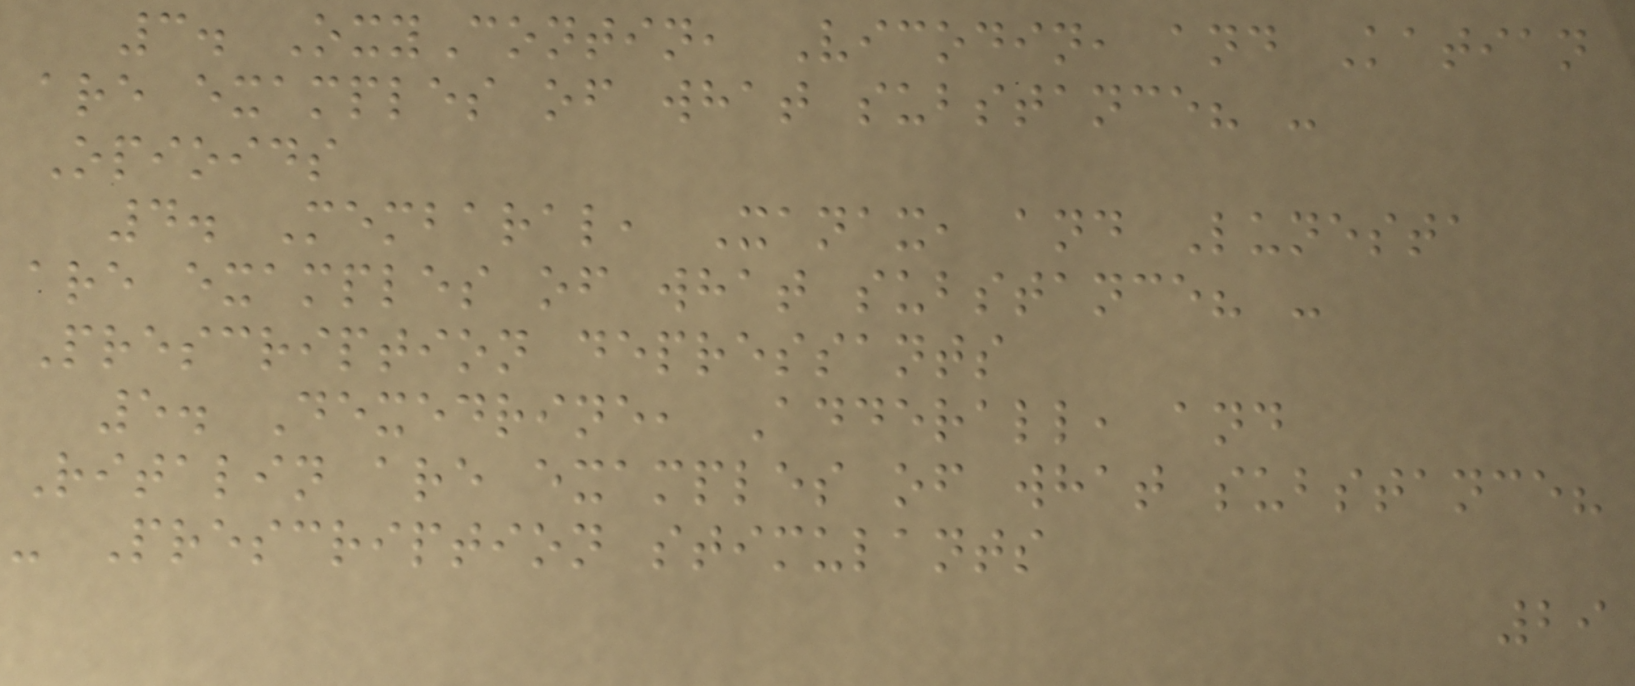3. OxyContin, Vicodin, and Katian
are examples of what substance? -
Opioids
4. Membaral, Xanax, and Lunesta
are examples of what substance? -
Prescription depressants
5. Dexedrine, Adderall, and
Ritalin are examples of what substance?
- Prescription stimulants
29
